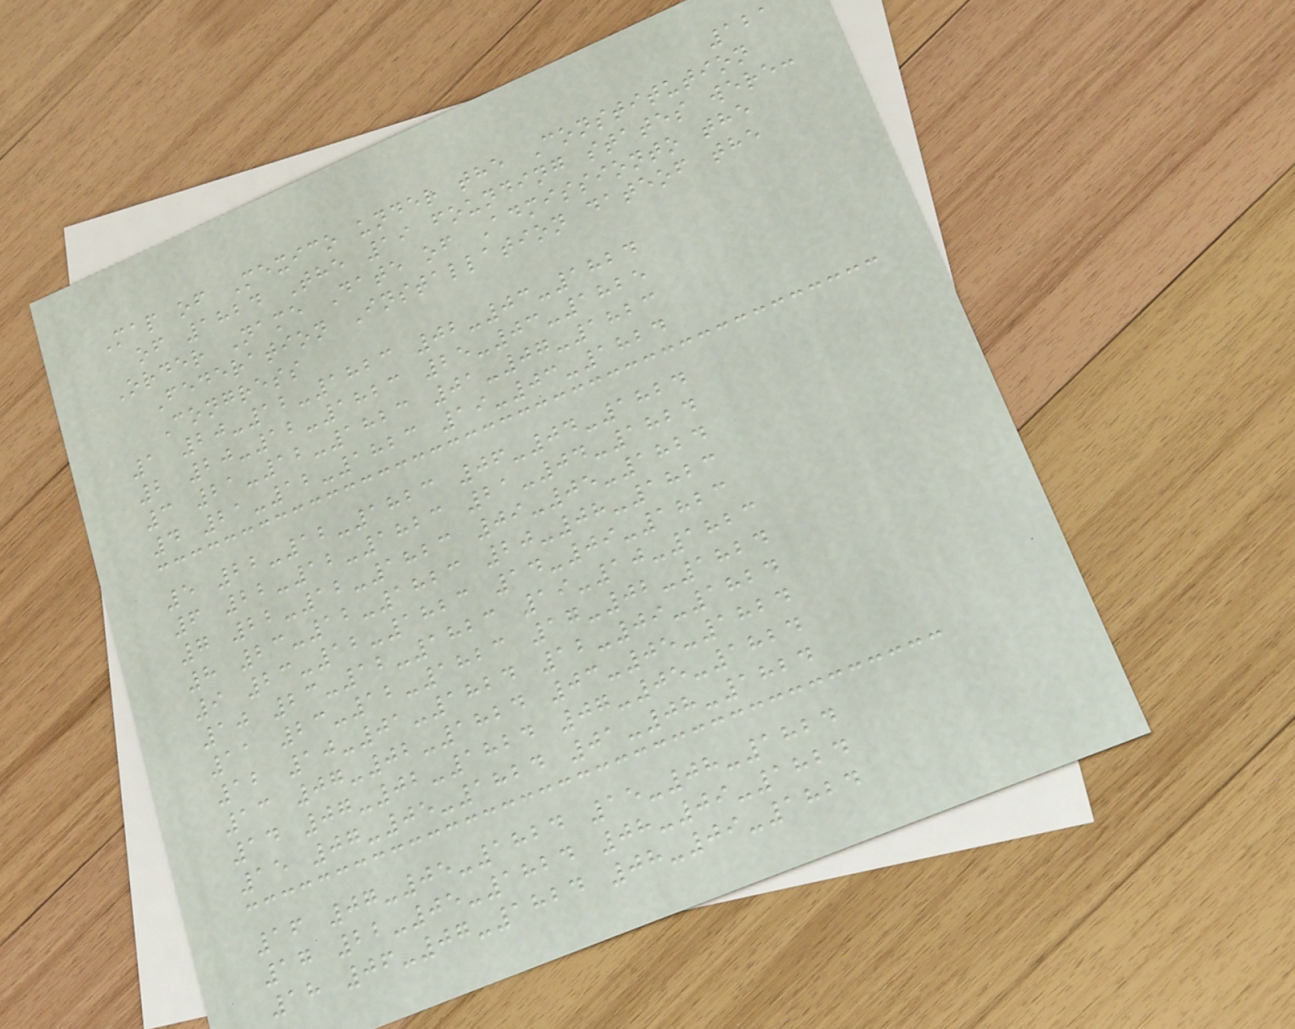121
Map of Mexico under the Constitution
of 1824 The 19 founding states were:
Order Name Date of Admissionto the
Federation Installation dateof the
Congress
1 20-12-1823 02-03-1824
2 20-12-1823 25-03-1825
3 21-12-1823 01-07-1823
4 21-12-1823 19-03-1824
5 22-12-1823 06-04-1824
6 22-12-1823 21-04-1824
7 22-12-1823 09-05-1824
8 23-12-1823 20-08-1823
9 23-12-1823 14-09-1823
10 23-12-1823 19-10-1823
11 23-12-1823 17-02-1824
12 10-01-1824 12-09-1824
13 07-02-1824 03-05-1824
14 07-02-1824 07-05-1824
15 07-05-1824 01-08-1824
16 07-05-1824 15-08-1824
17 22-05-1824 08-09-1824
18 06-07-1824 08-09-1824
